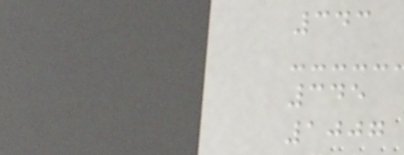343
345
1007
